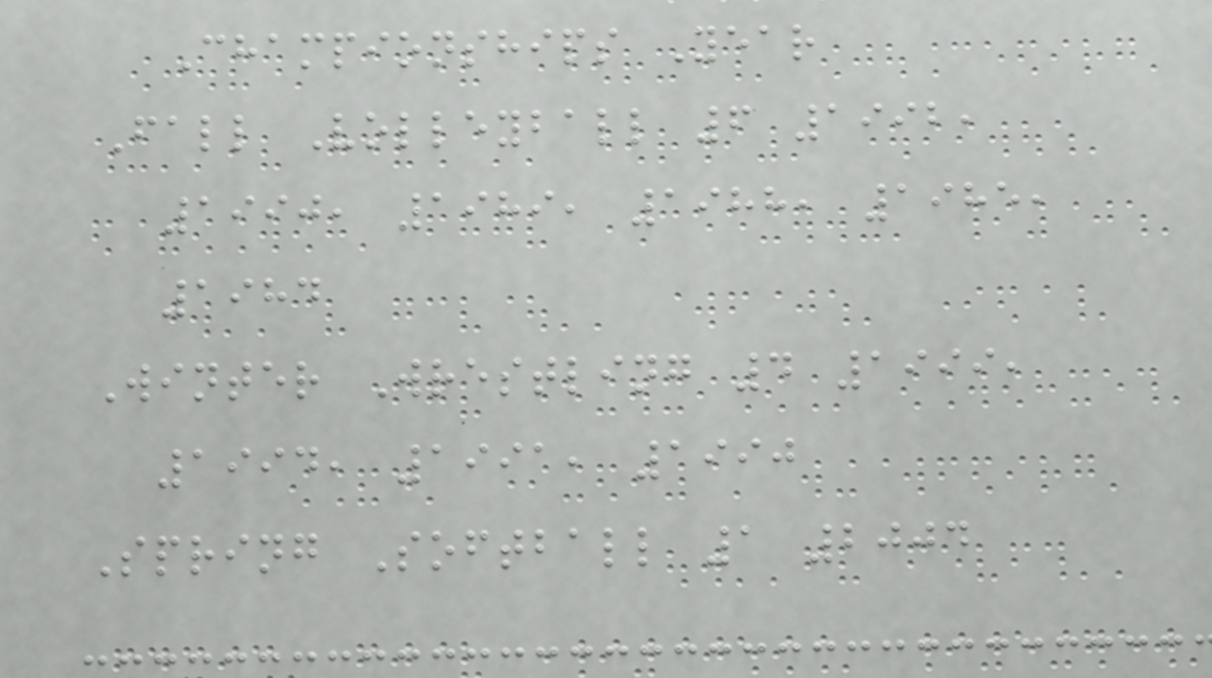Championships Year
Fall Volleyball 6 1992,
1990, 1989, 1988, 1985,
1984
Winter Wrestling 4 1999,
1994, 1991, 1990
Spring Softball 1 2004
